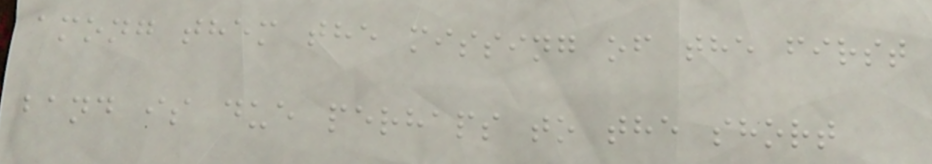among them the missing of the first
band is due perhaps to the short
